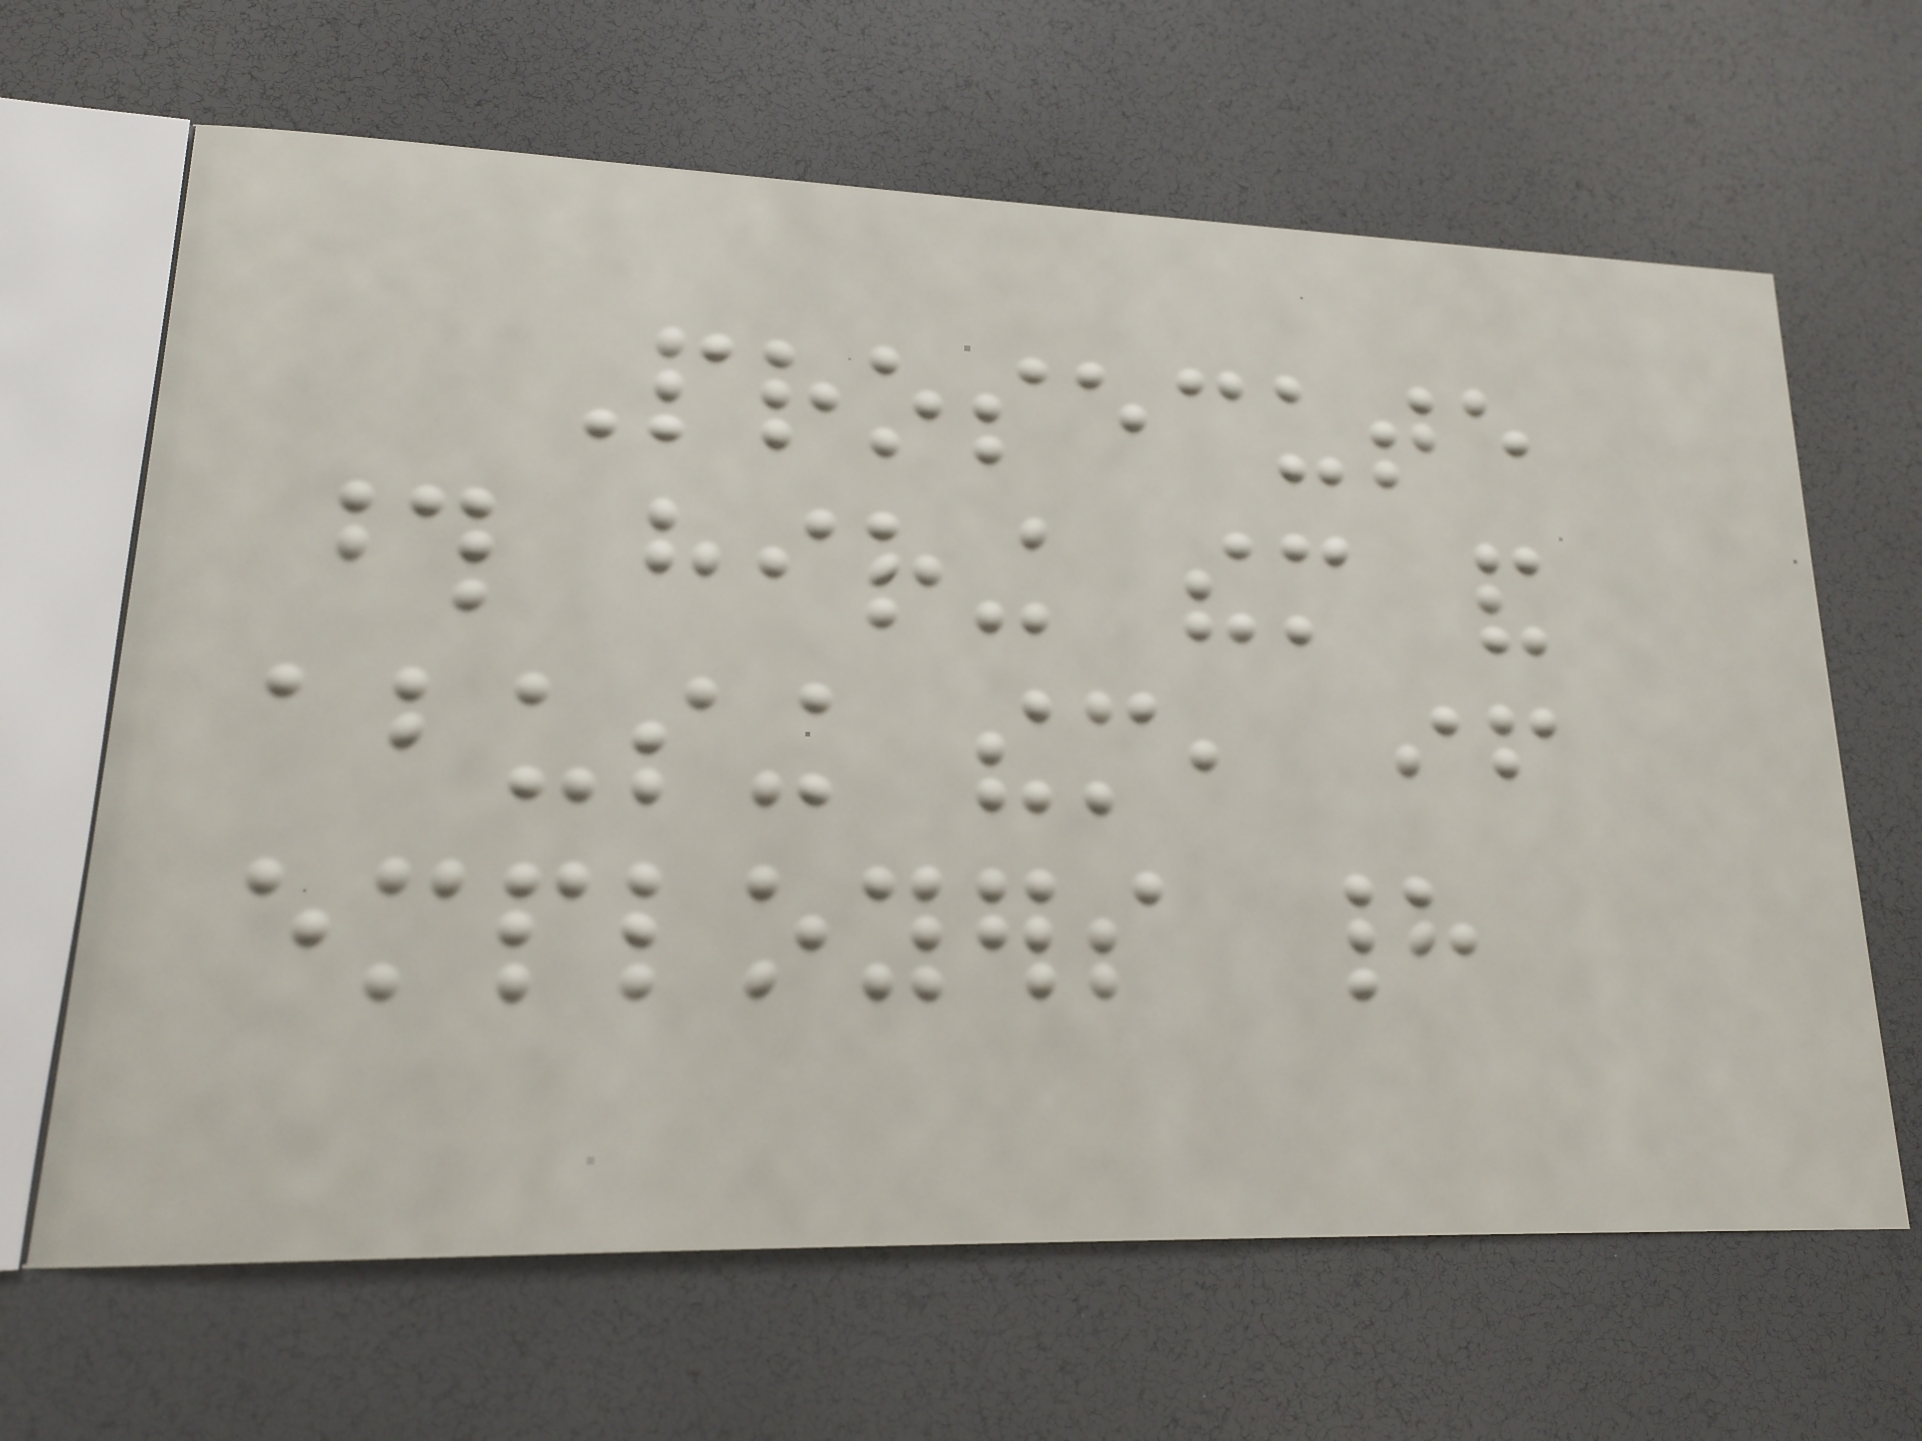Prosecute
those hiring them and
abusing them, if
employers had
